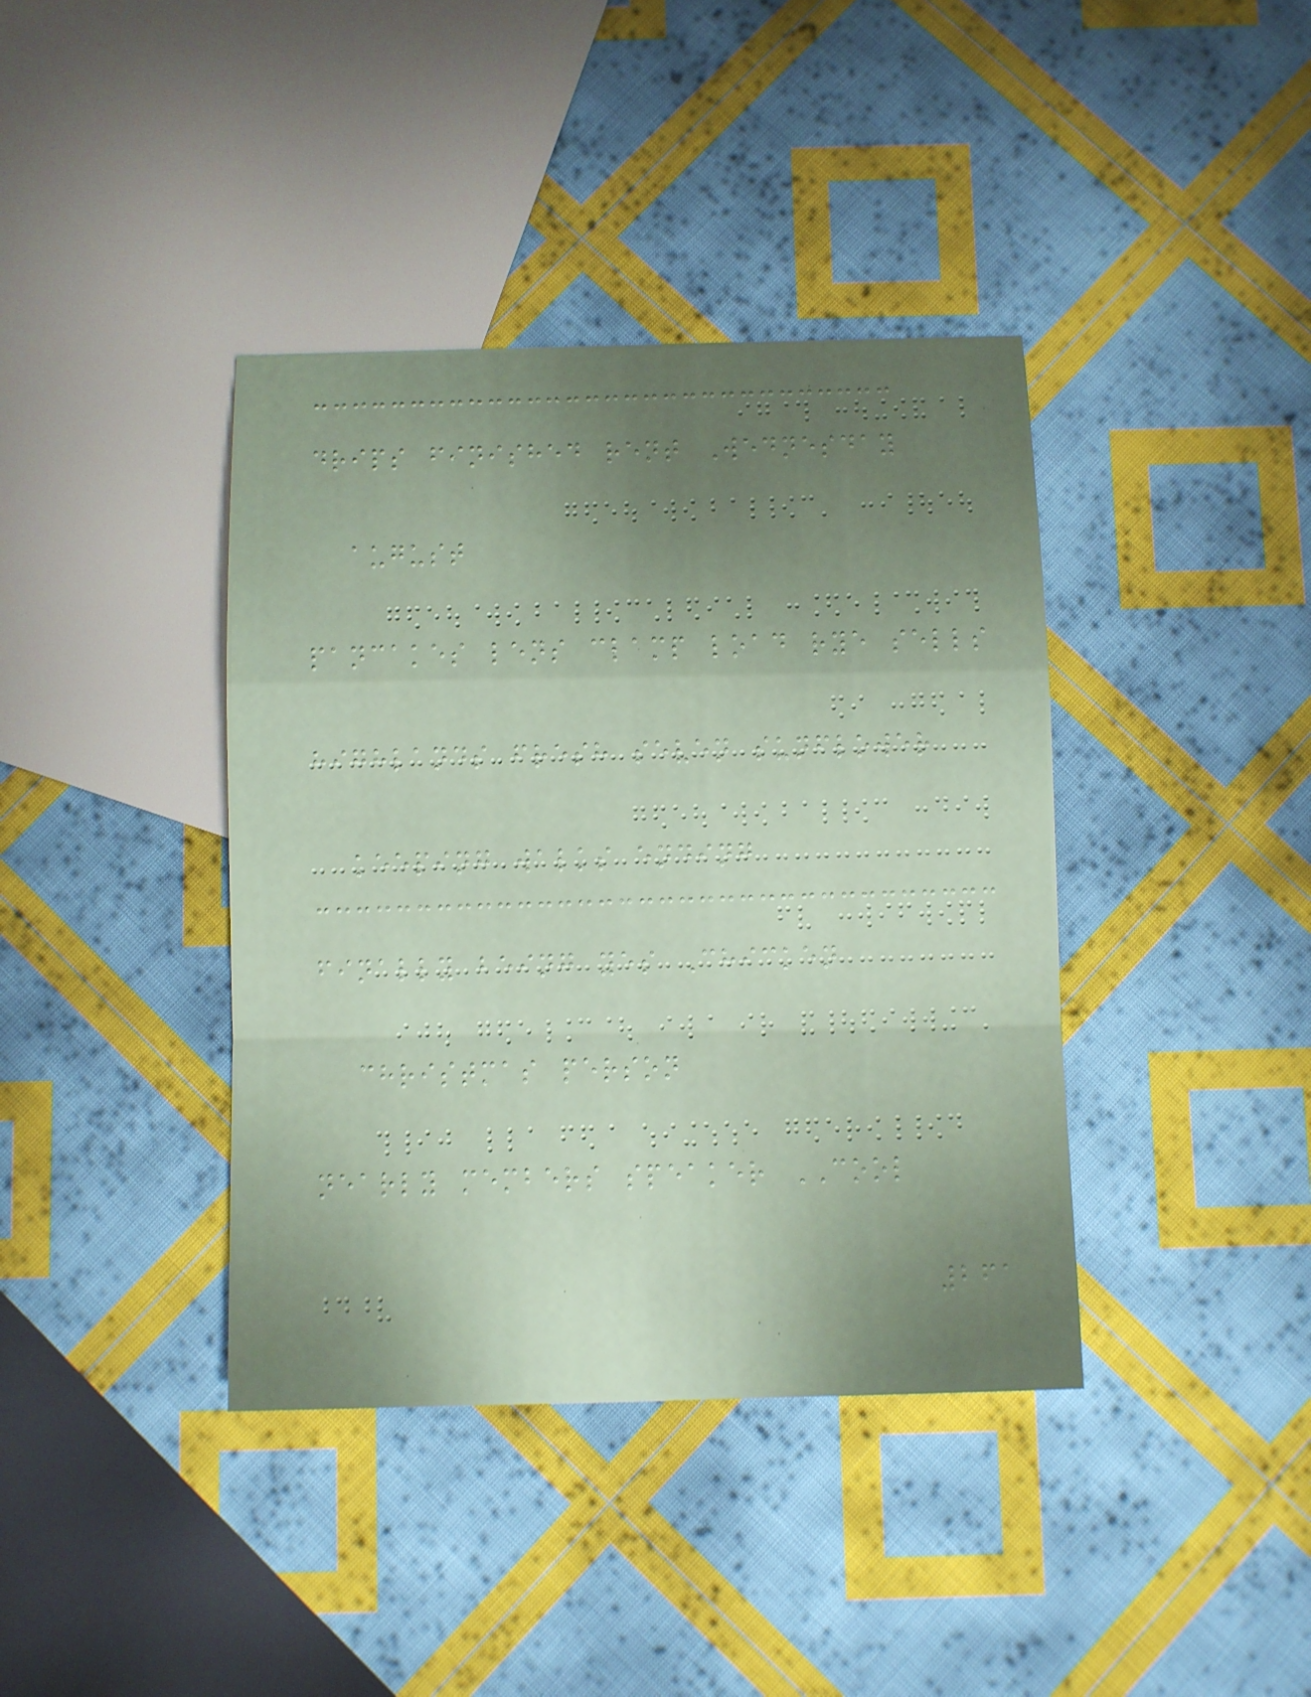drips finished rent Wednesday
august
pancakes lens clamp load rye sells
highlands fresh seven sunflower
keeping walks ending
finally being yes Chicken
christmas person
nearly members speaker COOL
261
